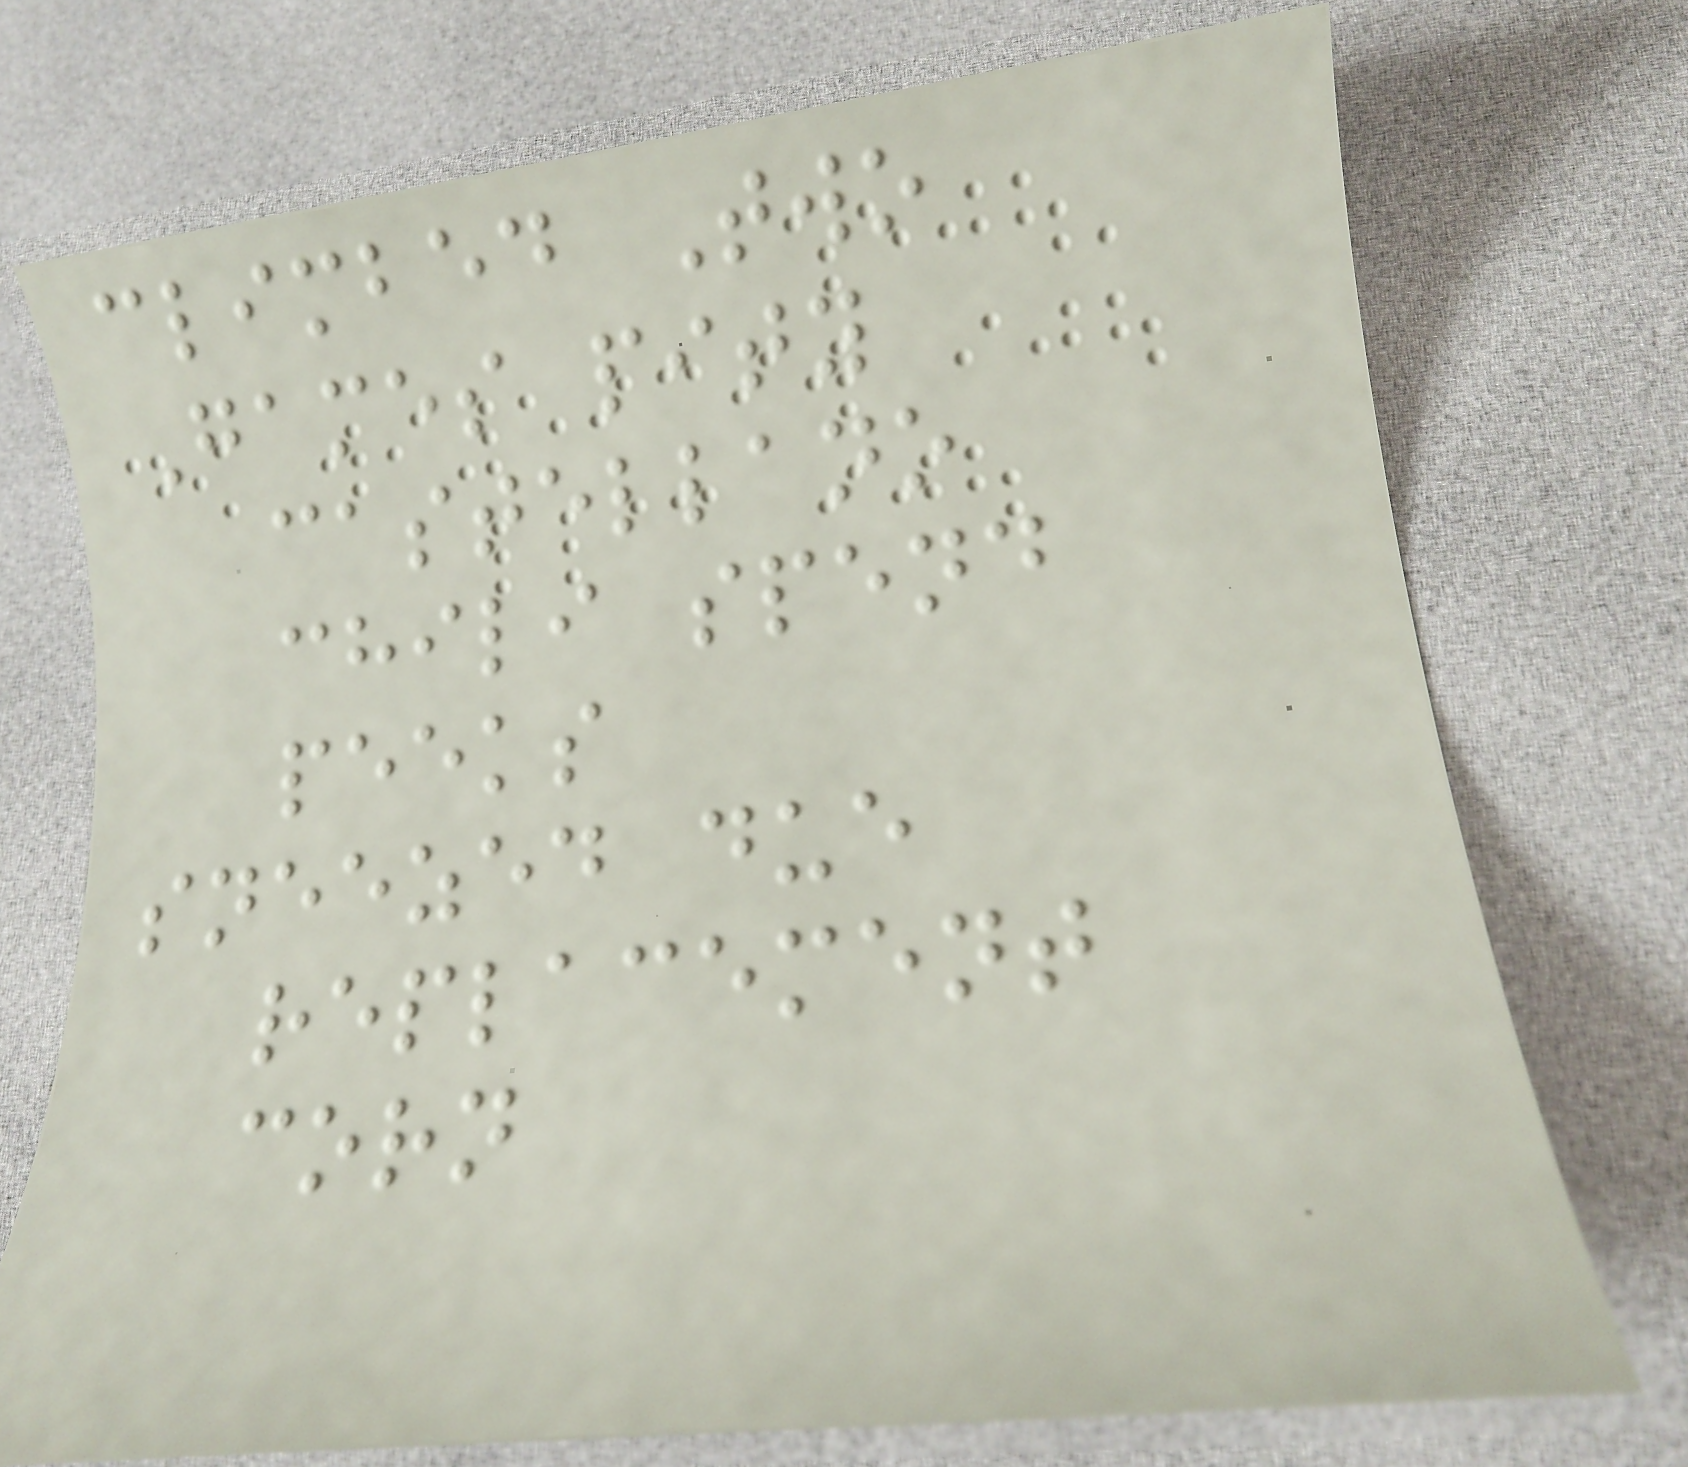climbed Two
Games pity
castellano
chili spend
peeks
sneezed due
replacement
corn
